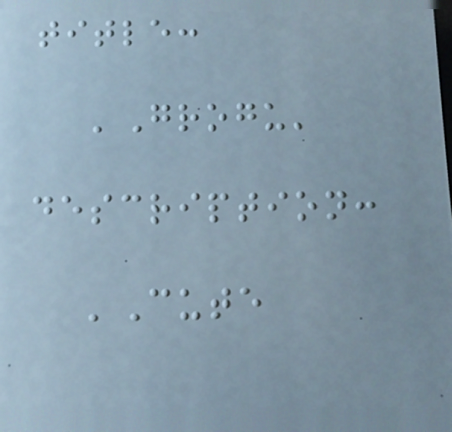title:
'Grogu'
description:
'Cute
